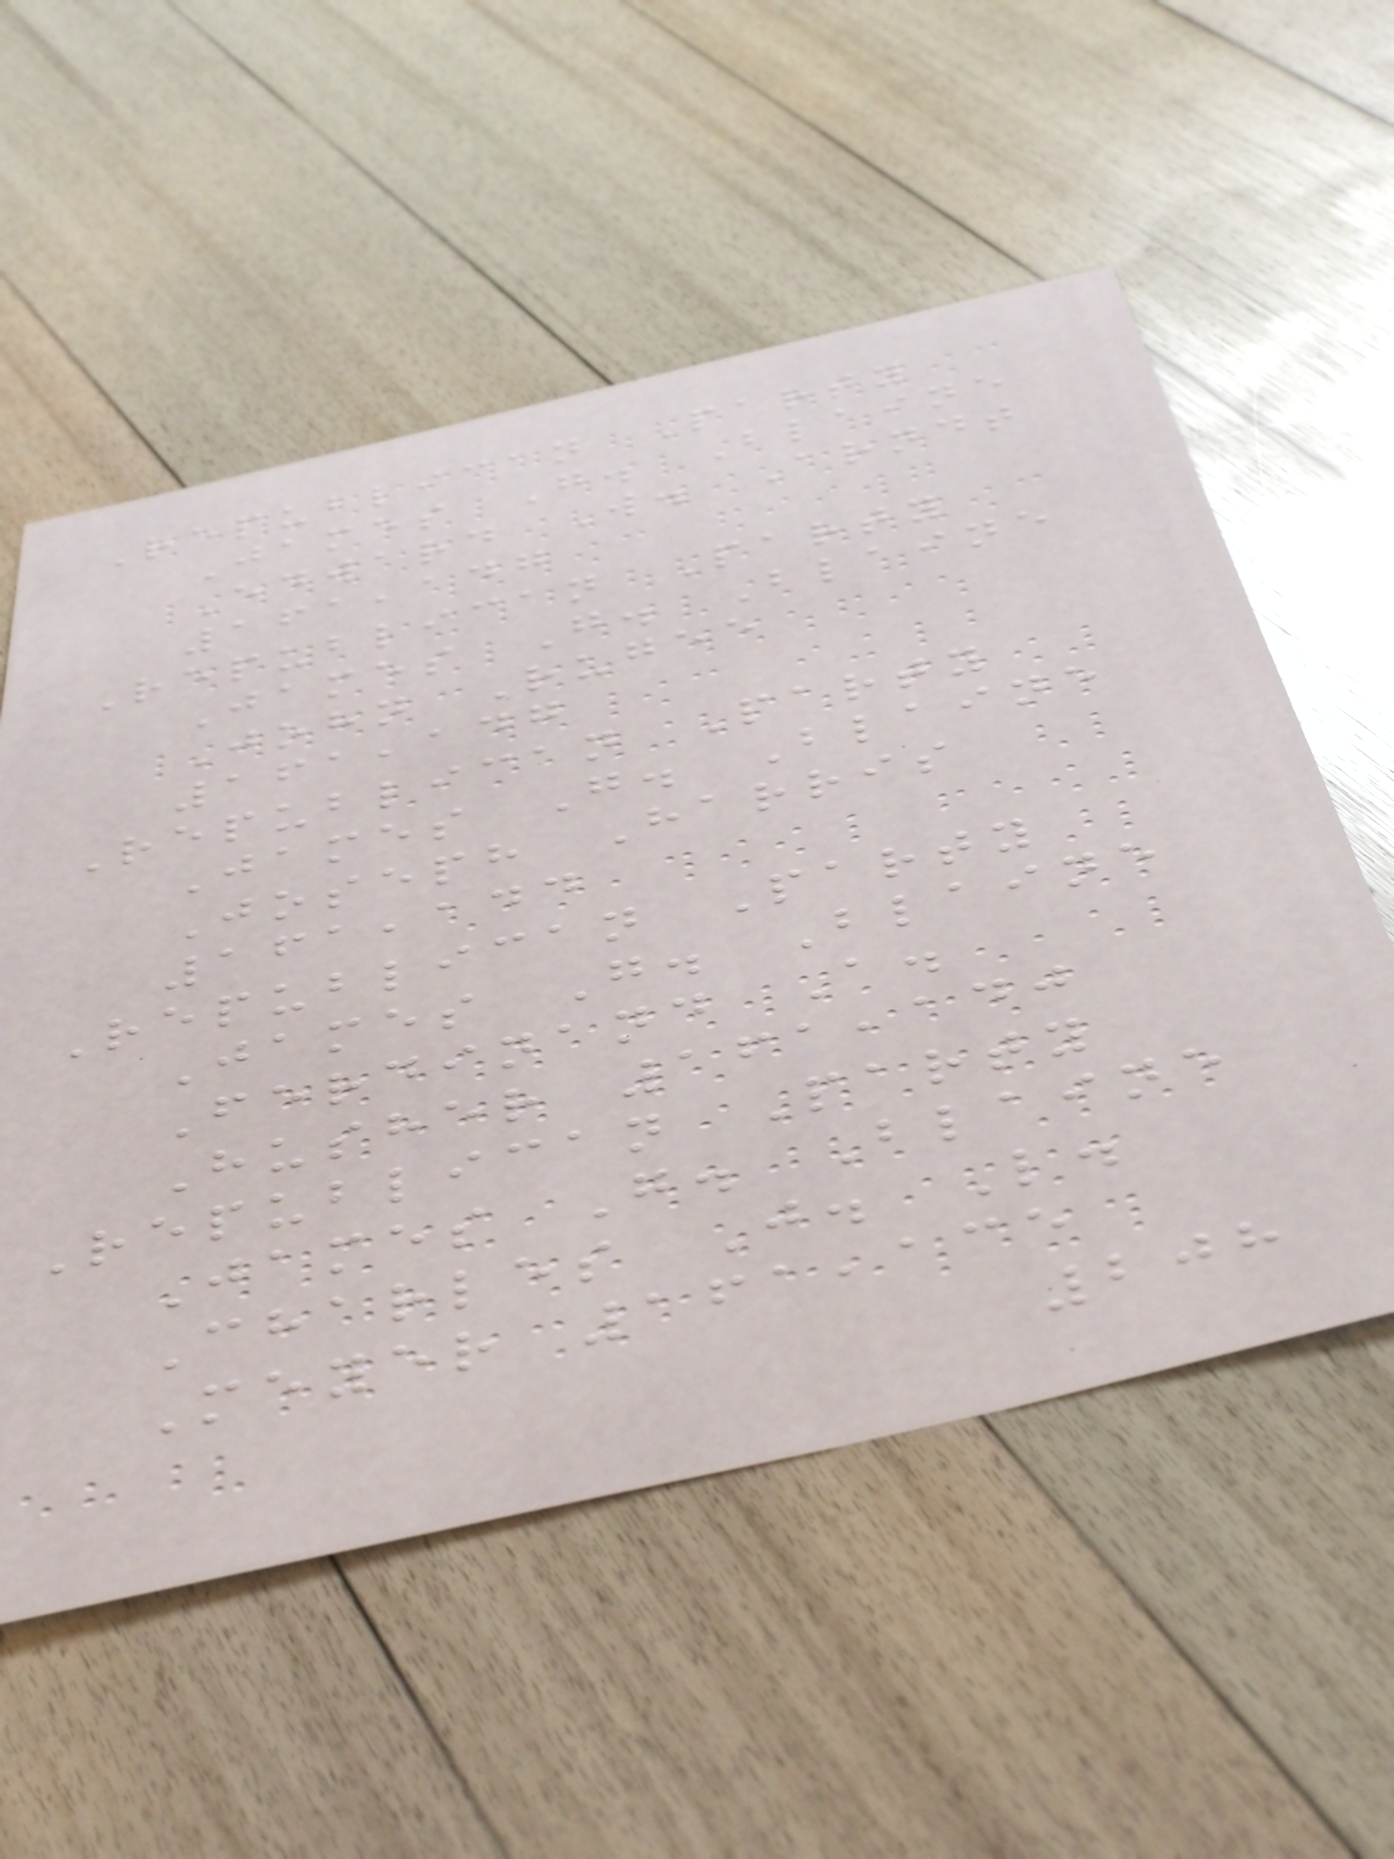Republican Party
James G. Blaine
Edward W. Arndt
161,147
Republican Party
James G. Blaine
John Rugee
161,147
Republican Party
James G. Blaine
Joseph Harris
161,144
Republican Party
James G. Blaine
Ferdinand A.
Husher 161,140
Republican Party
James G. Blaine
Charles J. L.
Meyer 161,135
208
